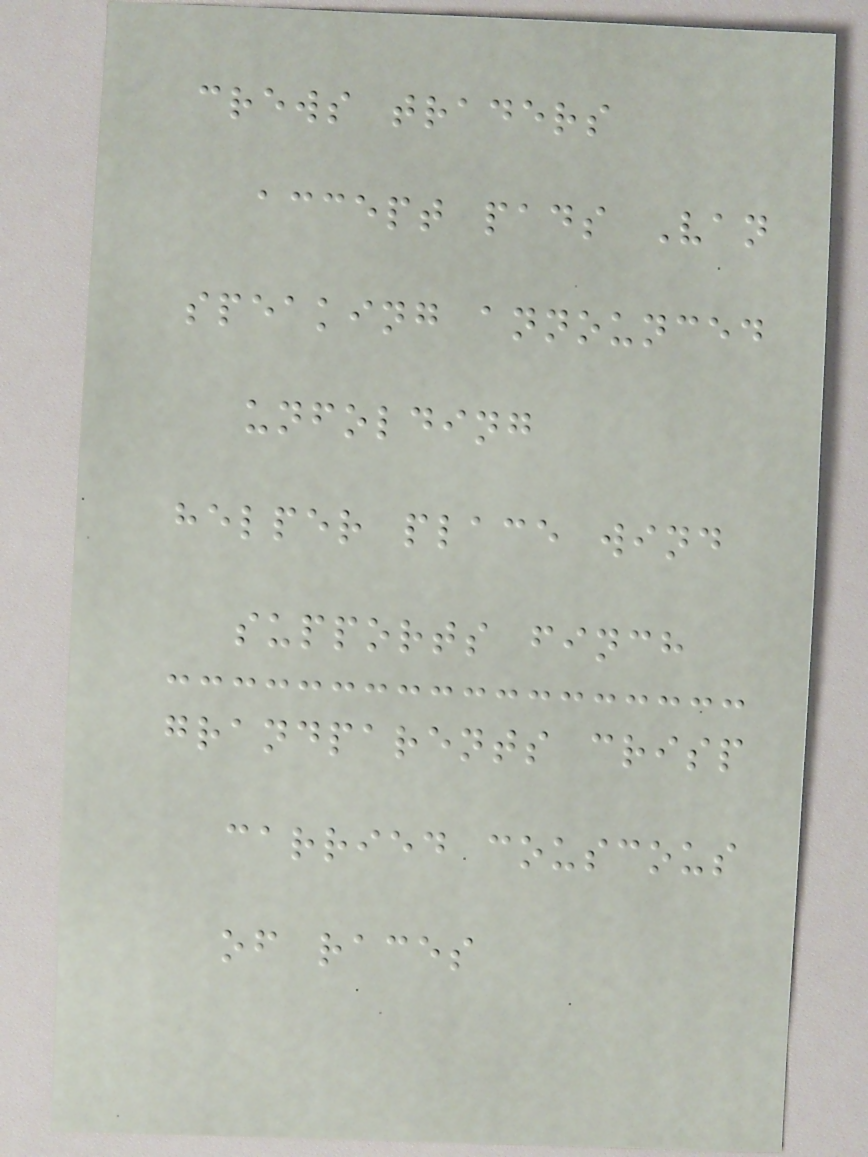crews traders
accept pads Van
speaking announced
unfolding
helper place wind
supports finch
grandparents crisp
carried couscous
of races
